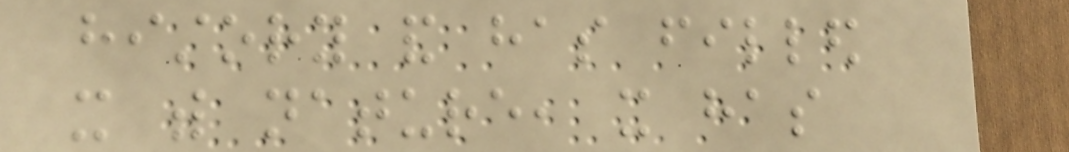history and has filled
it with nature, it has
